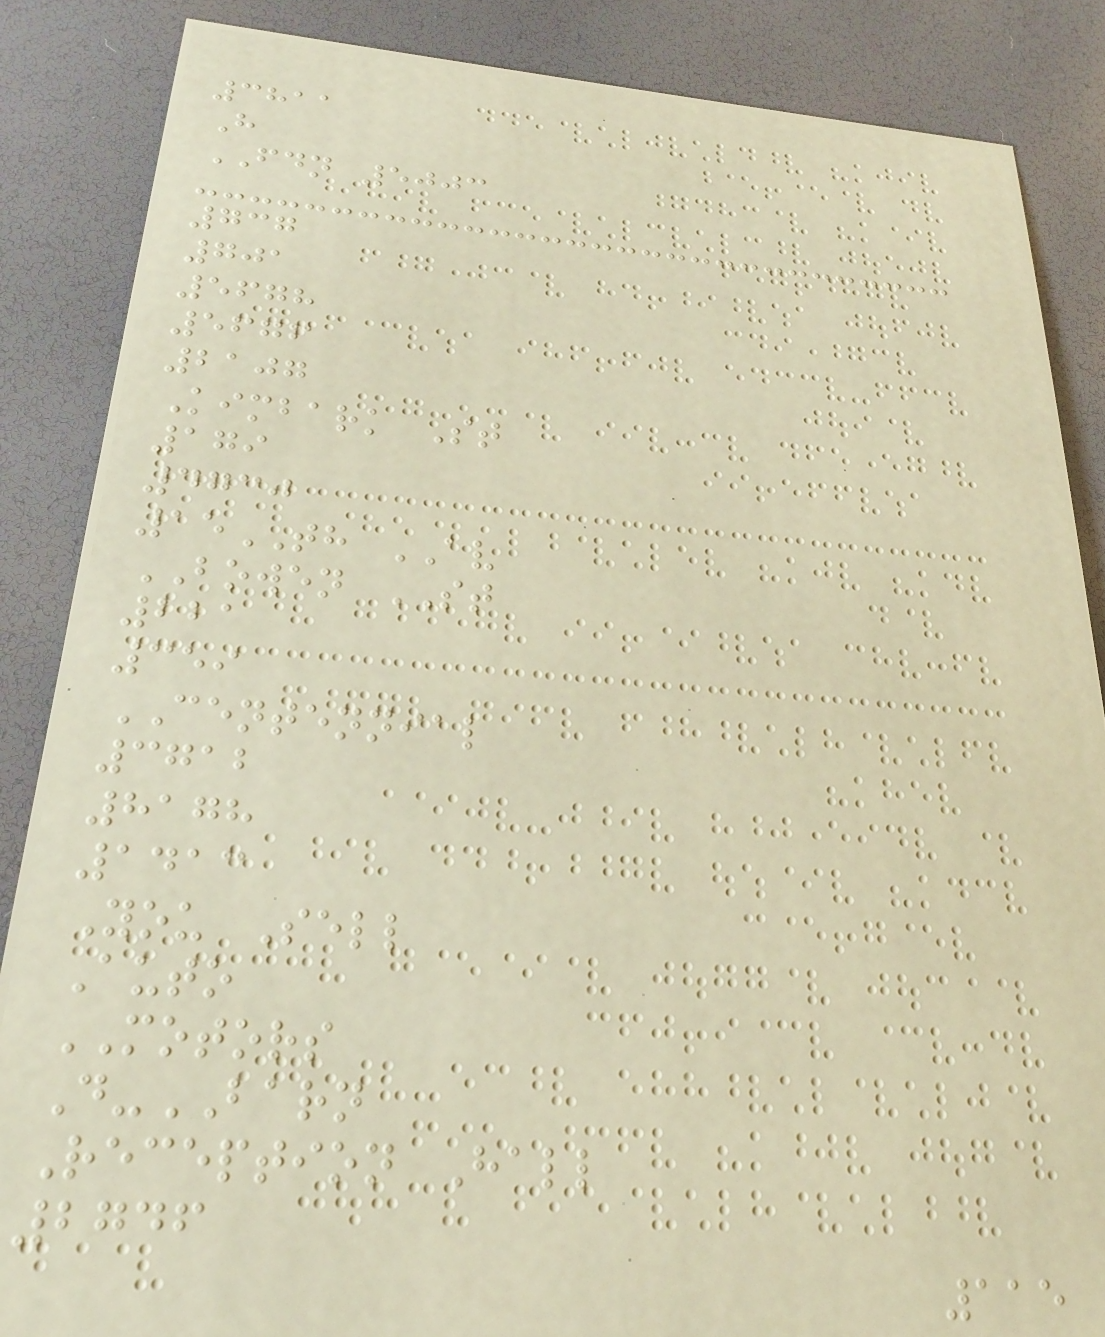3811
H
FDN 5003
737
701
5678
5676
2107
Kimbark St
179
4730
15TH AV
BOWEN ST
221
359
CENTENNIAL
3712
8178
1413
You Sell
Auto
MOTORS
D-BARN
Reception Hall
2746
115
